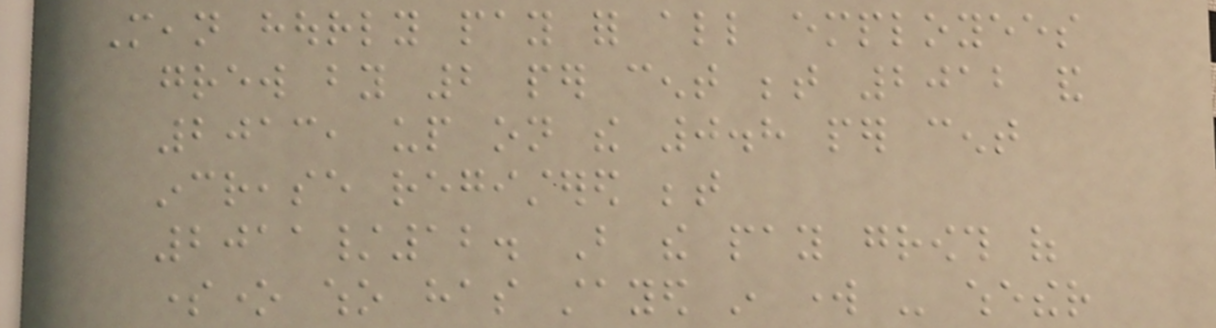Mean hourly pay for all employees
grew by 2 per cent between 2012 and
2013, up on the 0.8 per cent
increase registered between
2011/12. But the pay growth of
someone who has stayed in work - whether
